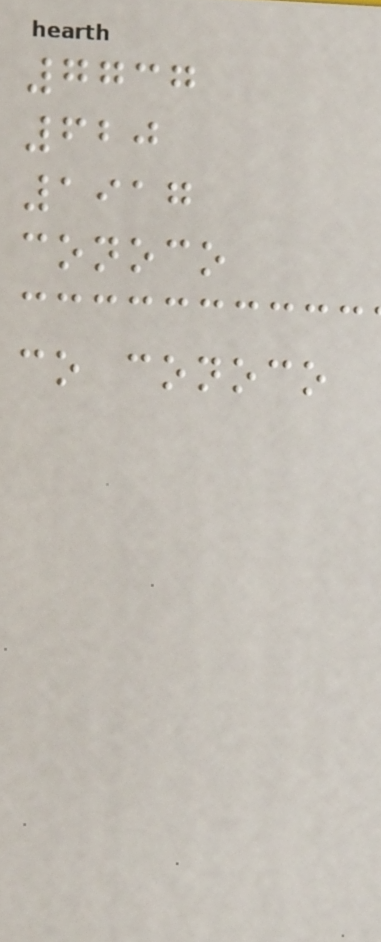7737
620
1917
conoco
co conoco
